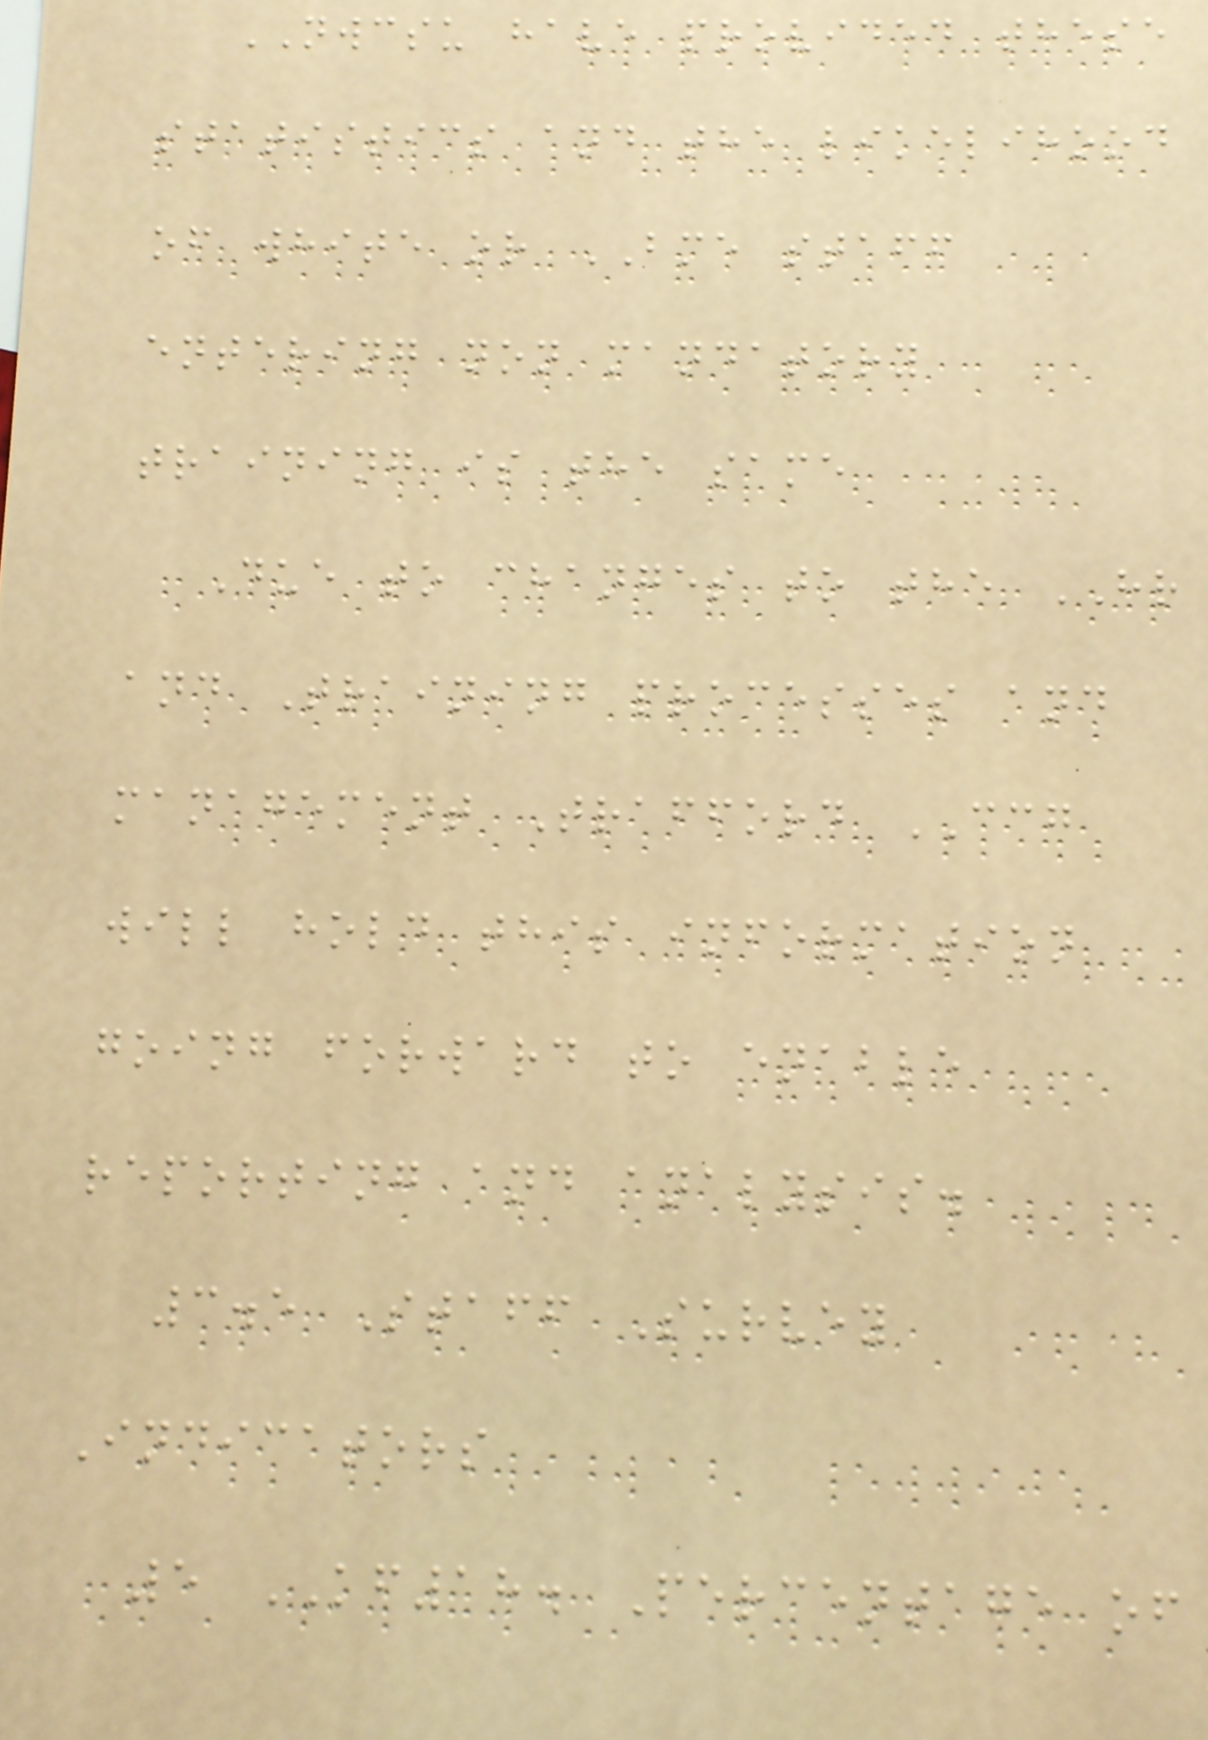NWCSU have provided these
statistics and the likelihood
of white or BME staff
entering non mandatory
training is the same
Due to changes to the HR
and Training processes and
management Trafford CCG
will hold this information
going forward to enable
reporting and analysis.
3.5 Staff Survey
Indicators
5 KF18. Percentage of
